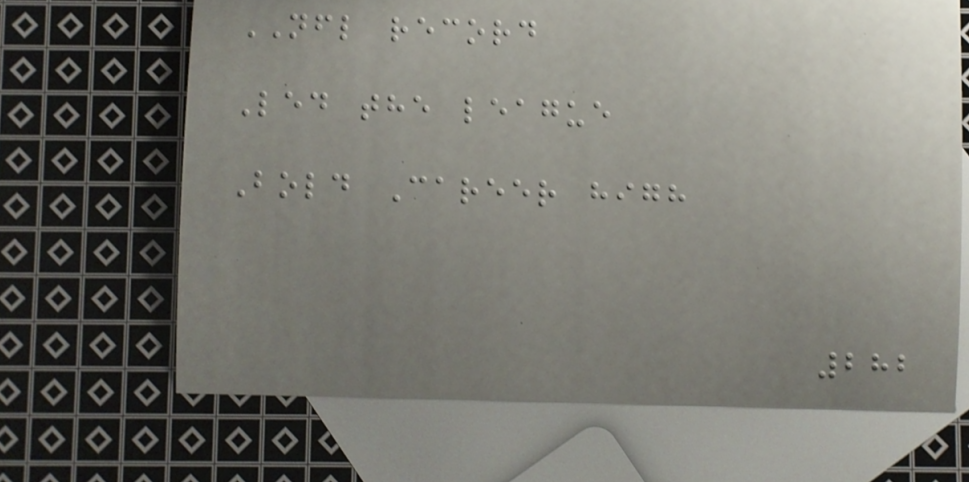NFL record
Led the league
Bold Career high
282
